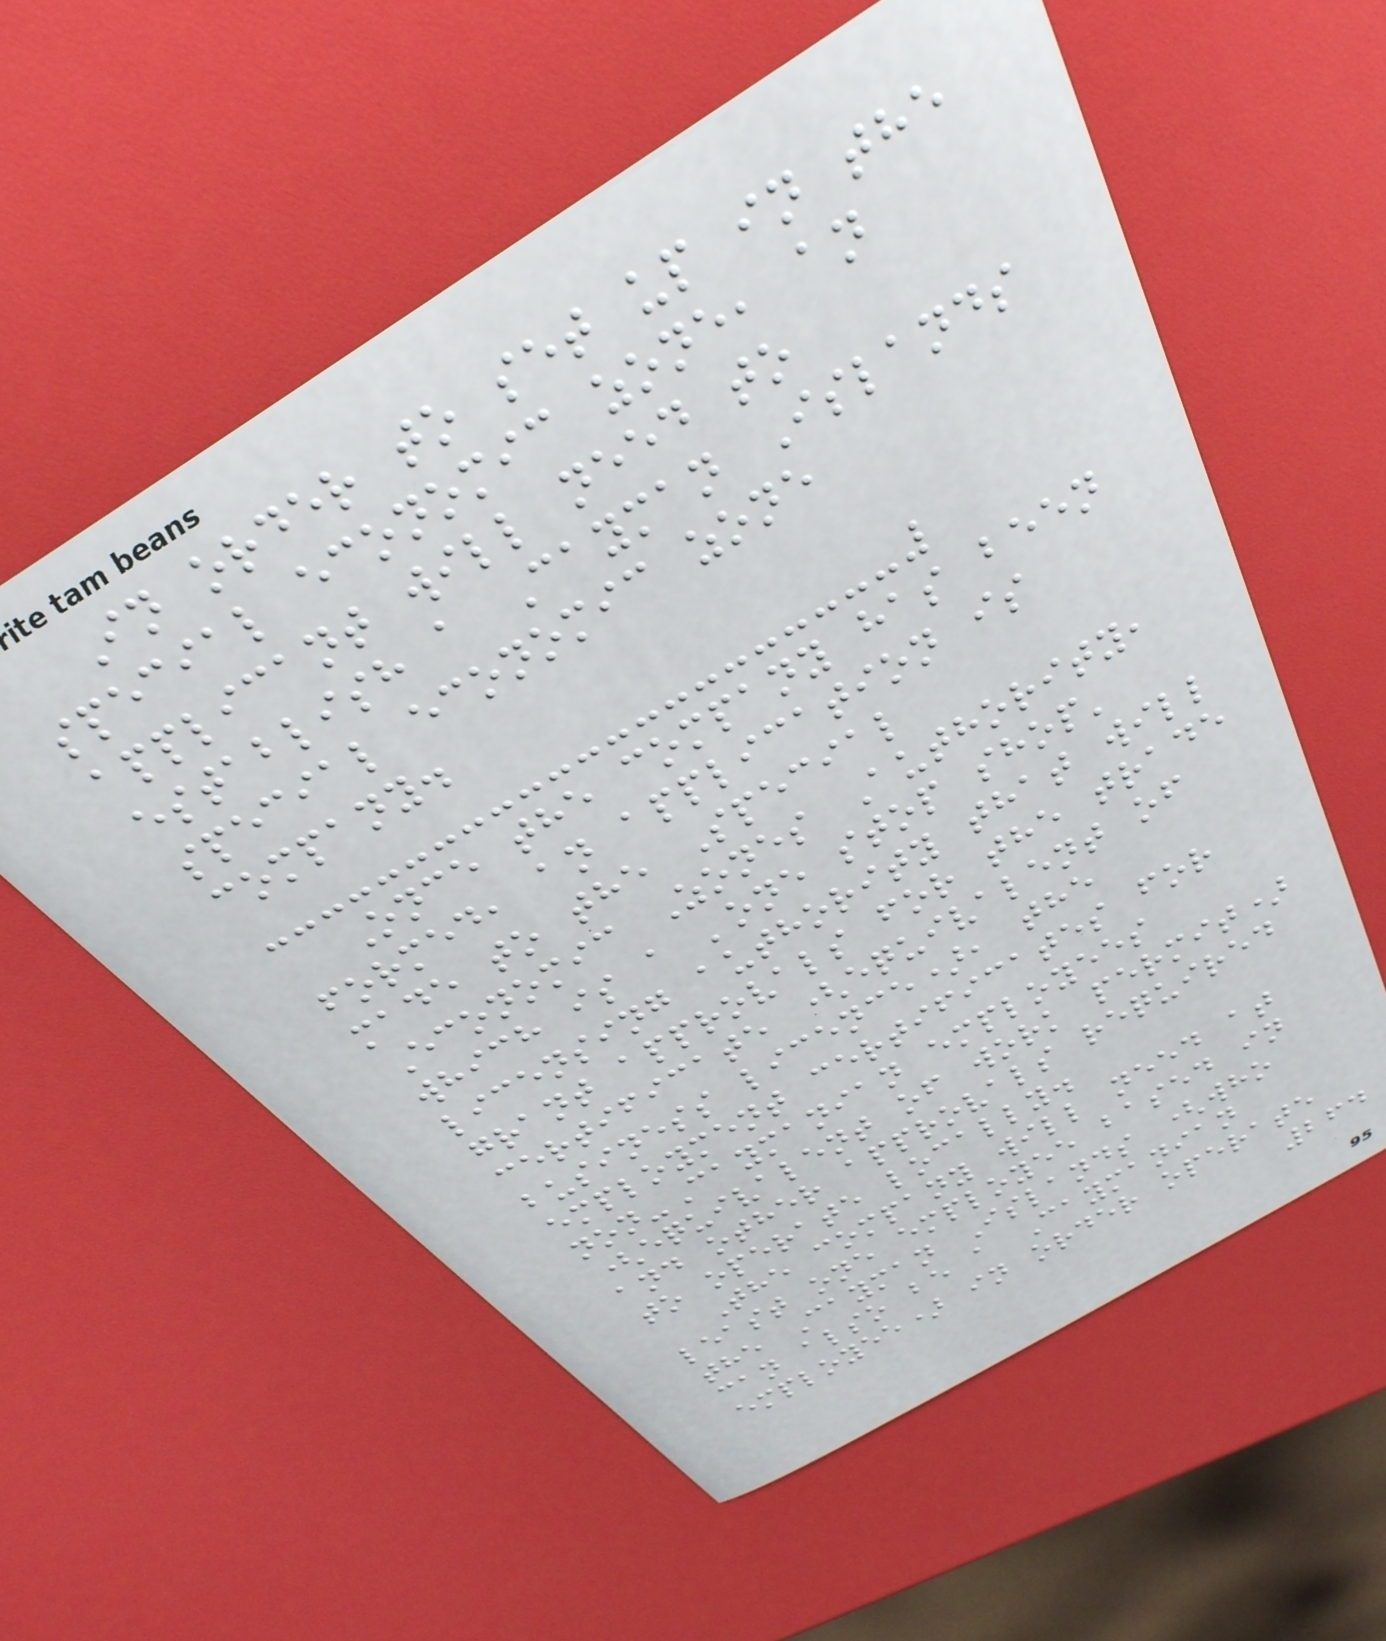In order to set up in the
special economic zone, an
applicant will need to
establish a Cayman Islands
special economic zone
company.
Once the company has been
formed, an application is
made to the Special
Economic Zones Authority,
which is a 'one stop shop'
licensing authority that will
grant approvals for the trade
certificate (equivalent of
business licence), the
employment certificates for
non-Caymanian employees
(equivalent of work permit)
and other approvals required
to operate locally.
The company will need at
least one employee based in
the Cayman Islands (who
can also be a Caymanian
employee) in order operate
264
